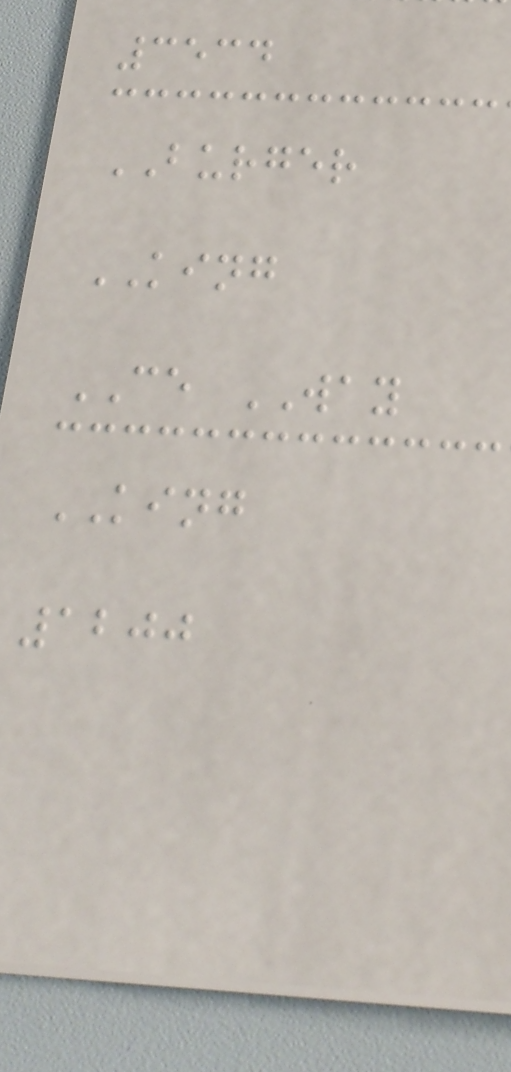3534
BURGER
KING
CE WAY
KING
1200
